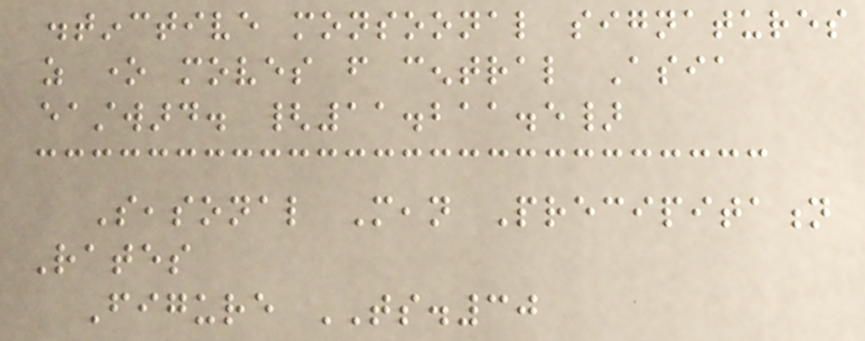distinctive monsoonal signatures
as one moves from central Asia
eastward. {11.211.5}
Seasonal Mean Precipitation
Rates
Figure TS.30
